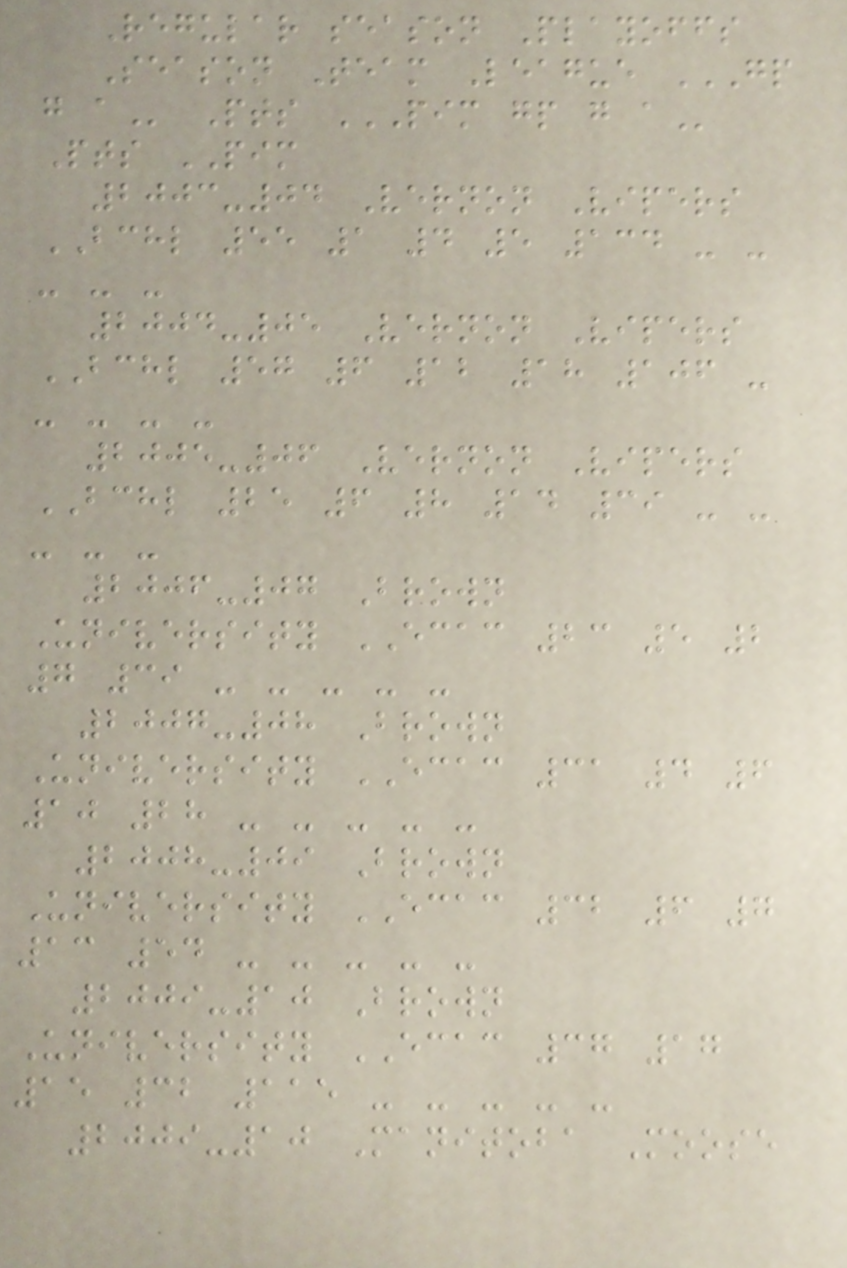Regular season Playoffs
Season Team League GP
G A Pts PIM GP G A
Pts PIM
2003-04 Vernon Vipers
BCHL 55 1 4 5 134 - -
- - -
2004-05 Vernon Vipers
BCHL 57 6 12 18 106 -
- - - -
2005-06 Vernon Vipers
BCHL 25 6 8 14 39 - -
- - -
2006-07 Brown
University ECAC 23 5 2
7 39 - - - - -
2007-08 Brown
University ECAC 31 4 6
10 28 - - - - -
2008-09 Brown
University ECAC 32 6 7
13 54 - - - - -
2009-10 Brown
University ECAC 37 17
15 32 115 - - - - -
2009-10 Manitoba Moose
